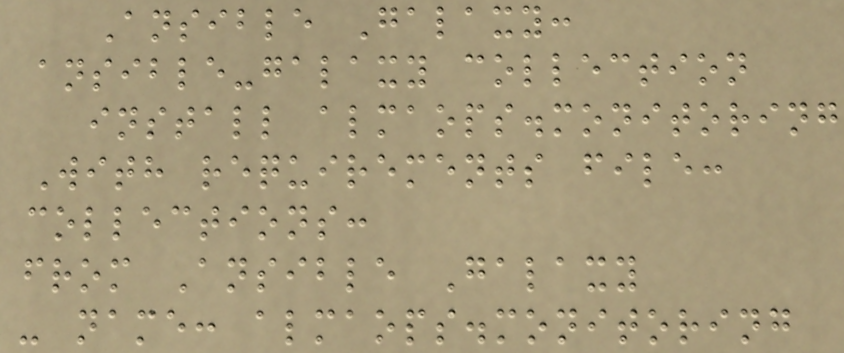Ansible Galaxy:
ansible-galaxy collection
install almaops.monitoring
With requirements file:
collections:
from Ansible Galaxy
- name: almaops.monitoring
